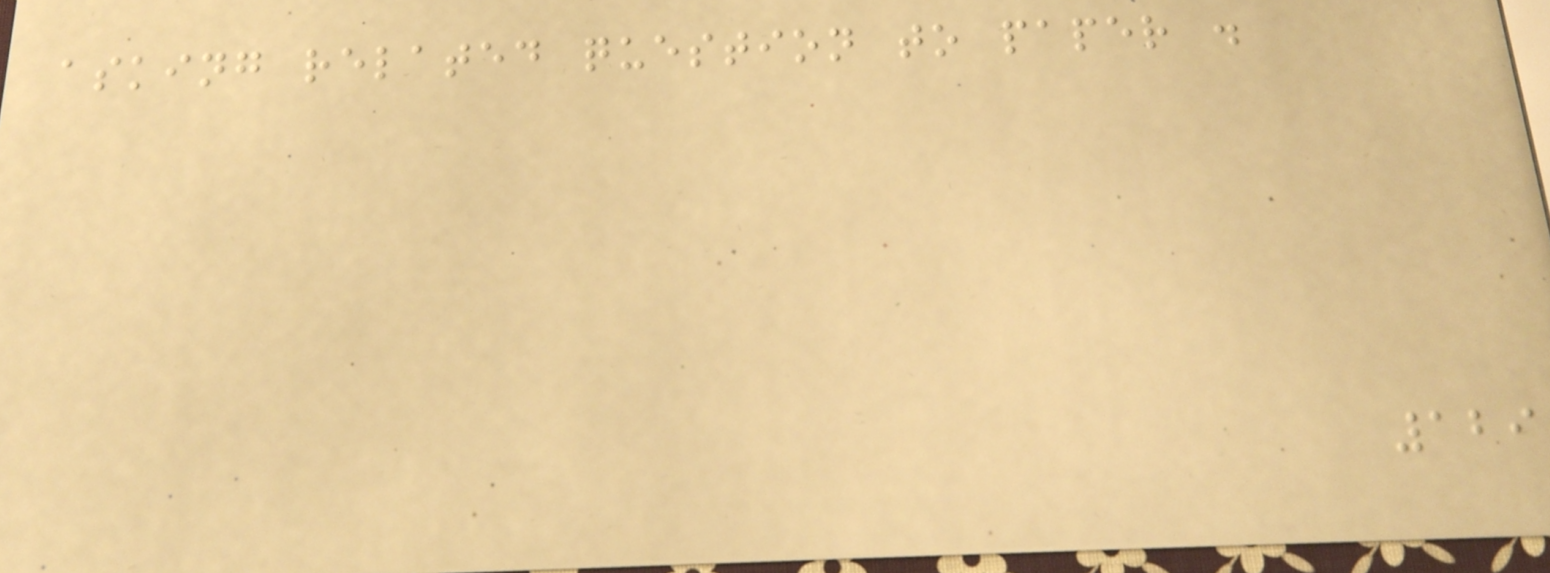asking related question to paper .
129
